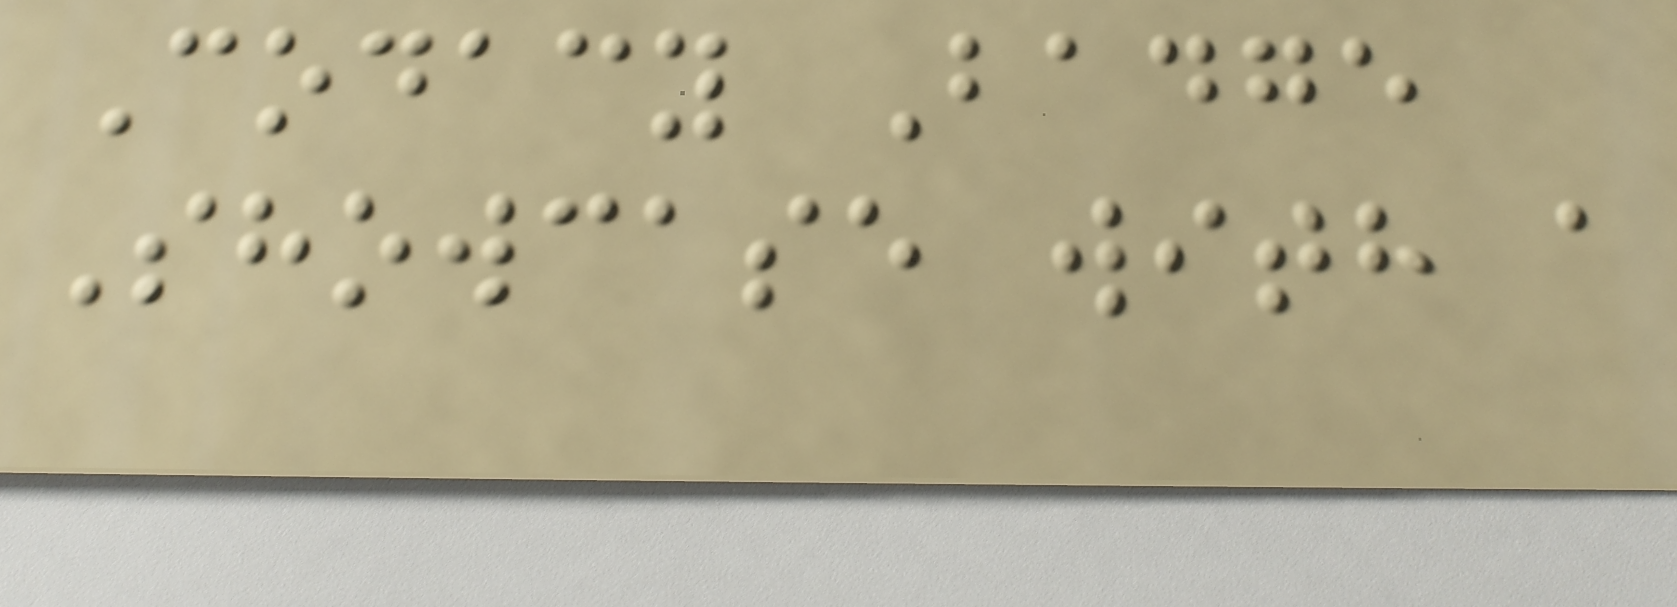Codacy Badge
Showcase with a
